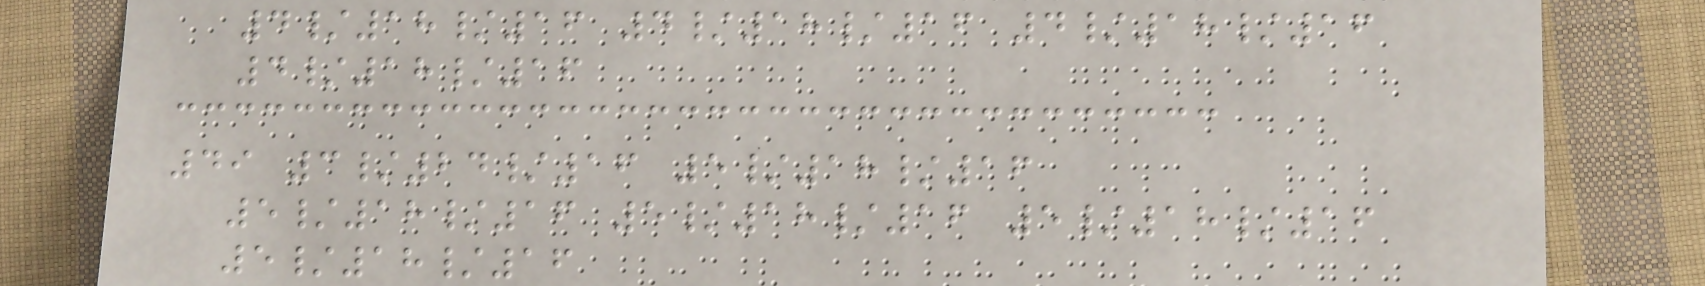4/18/16 4/18/16 4/18/16
4/18/16
49 3/24/16 5/18/16
5/18/16 5/18/16 5/18/16
5/18/16
